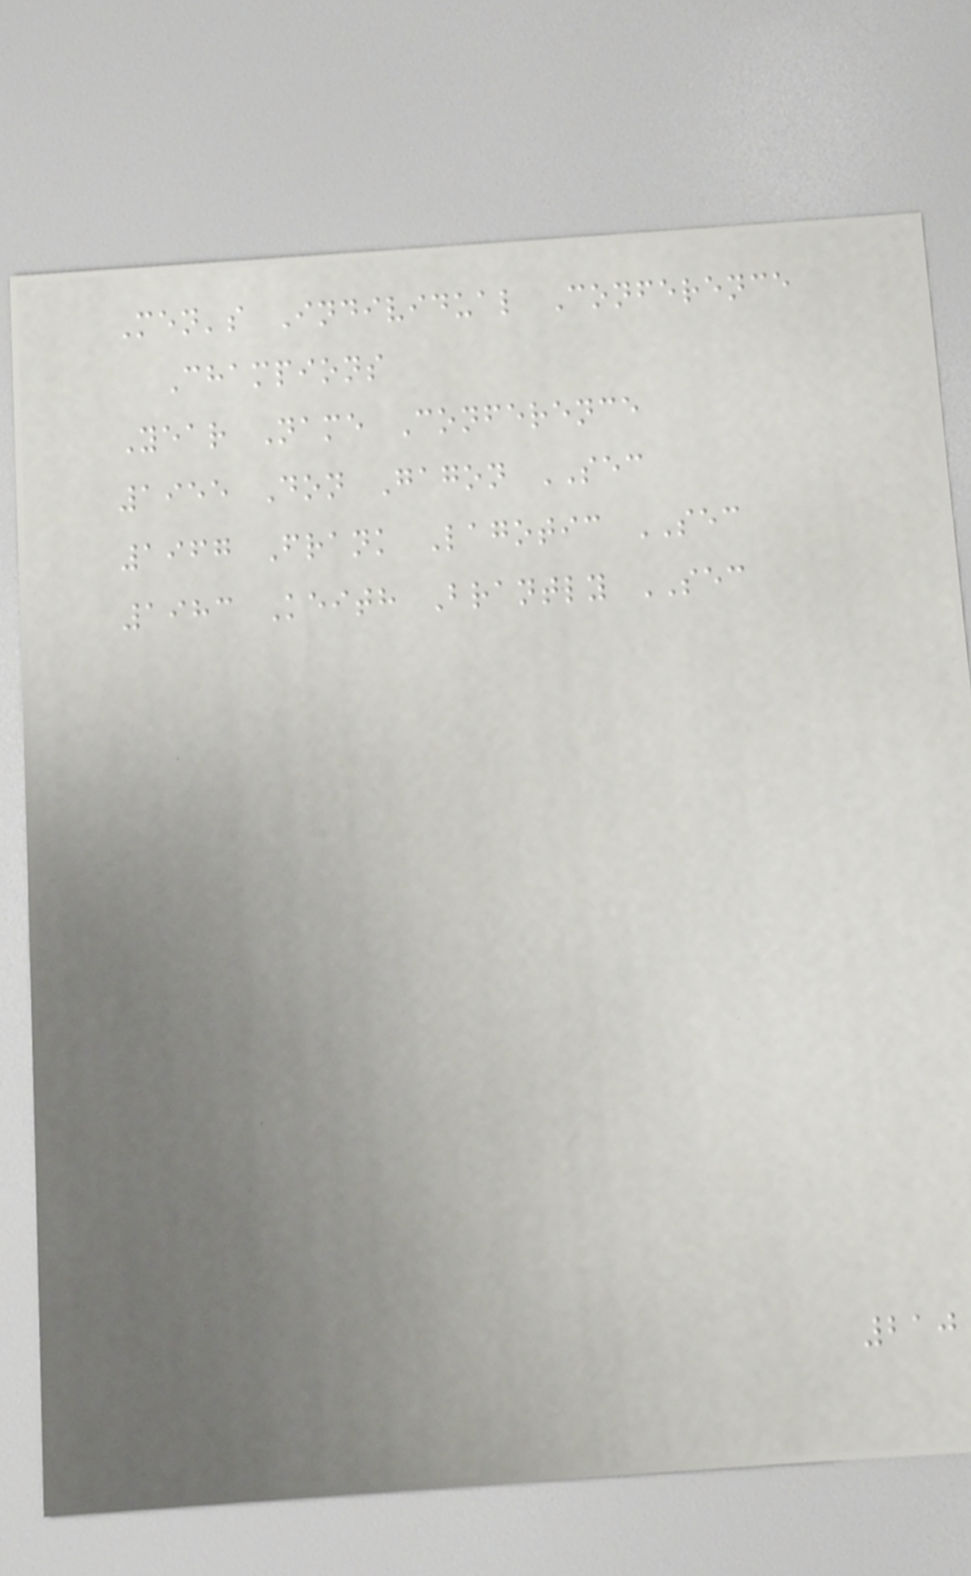Men's Individual Conference
Champions
Year Name Conference
1955 Don Gagon SEC
1967 Frank Lagotic SEC
1983 Keith Brantly SEC
210
